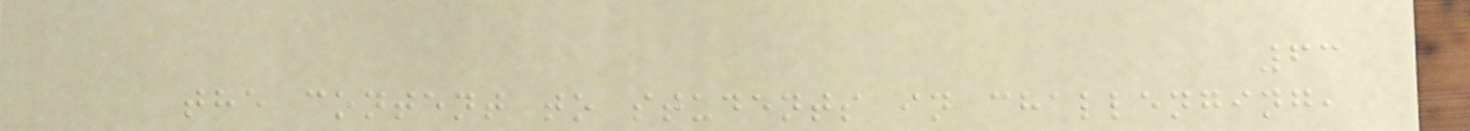63
the content to students in challenging,
